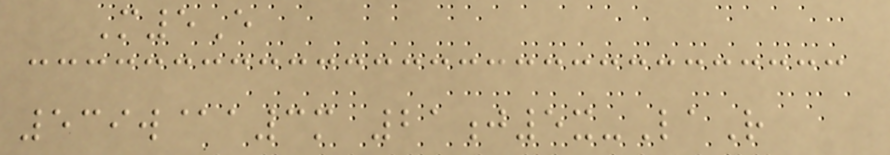M5E
539w@a3m 21j5x-LaR
